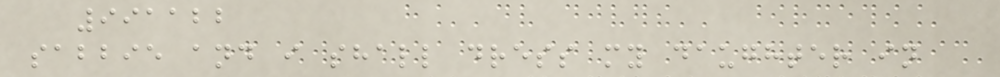991122
sabbie and i shall dress my daughter in
